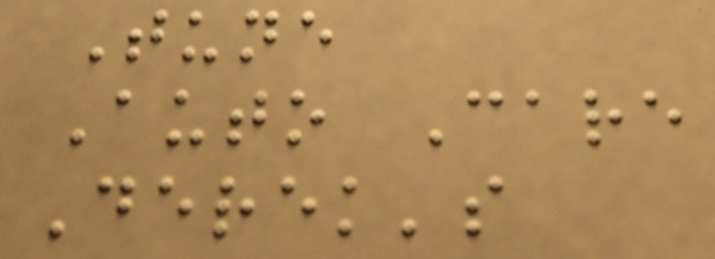Tune
Auto Care
Derek's
